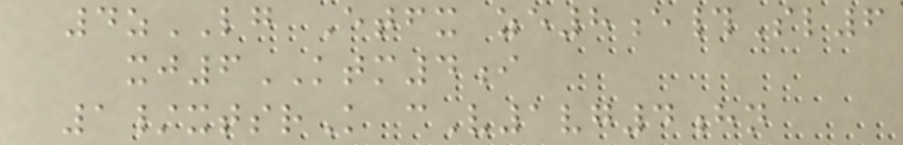4zLG Etfx ze8e#Sl6
xj6KTM4i
1/xtsrK cV1vg4hn
